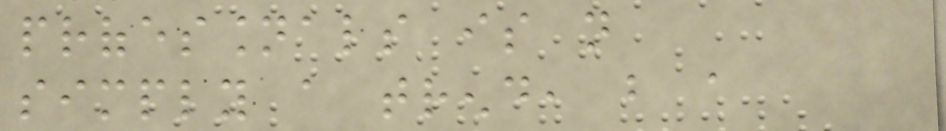professionals is not
simply a trend, but a
